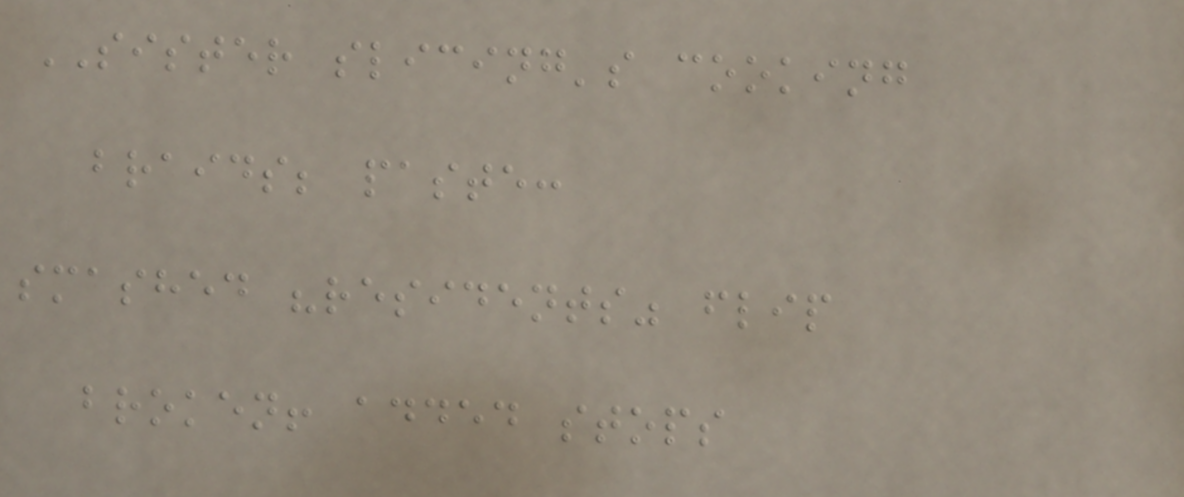SISTER slicing's cooking
braids; paste:
smashed "residents" flip
broken! added stops
